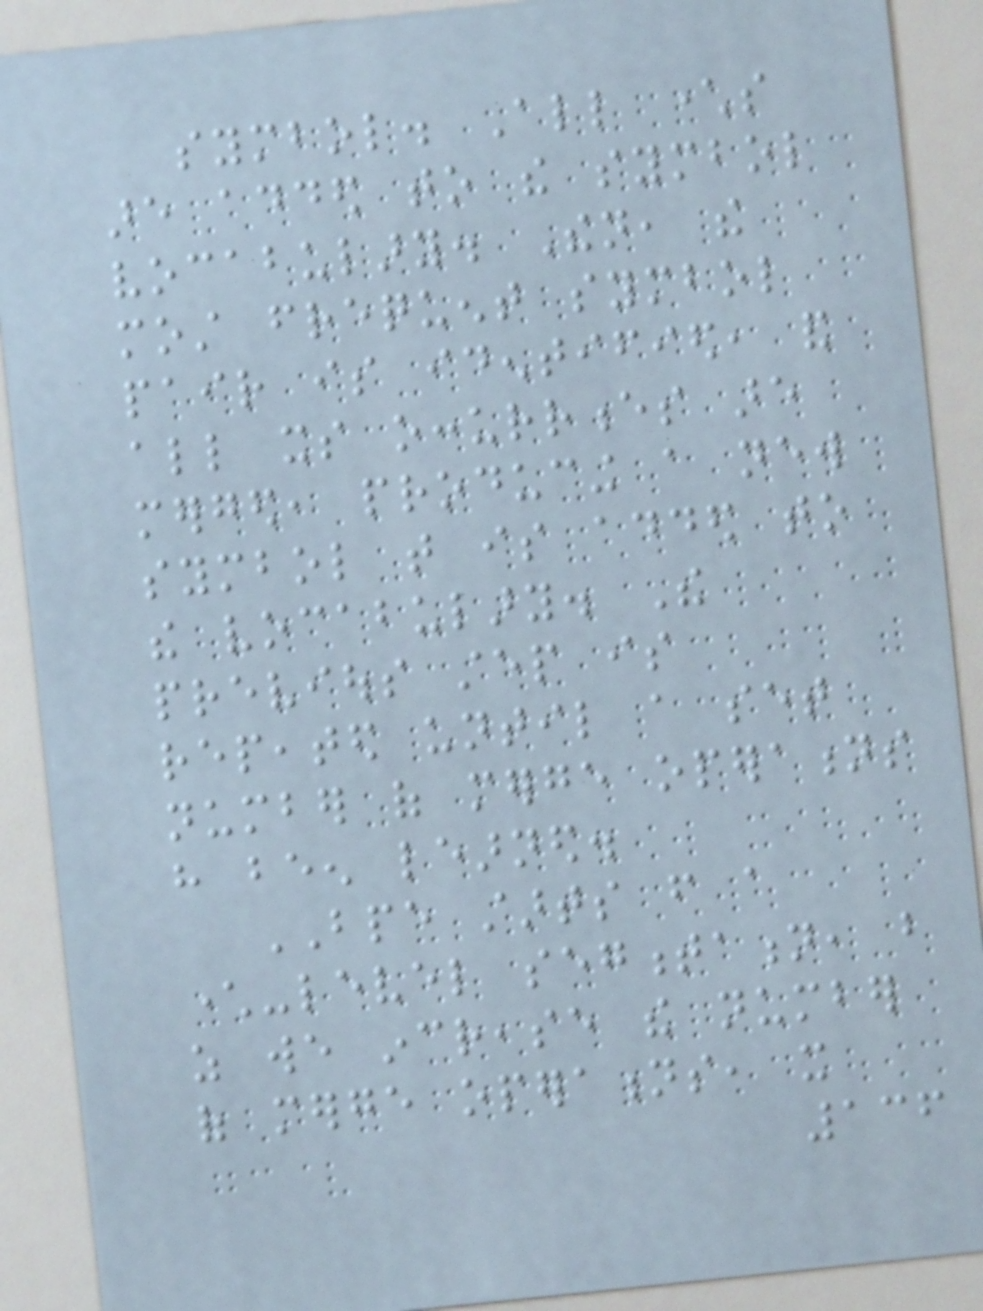symbol. All characters
are added to the symbol
vocabulary. Then, the
most frequent symbol
pair is identified, and
all its occurrences are
merged, producing a new
symbol that is added to
the vocabulary. The
previous step is
repeated until a set
number of merge operations
have been learned.
BPE starts from a
character-level segmentation, but
as we increase the number
of merge operations, it
136
